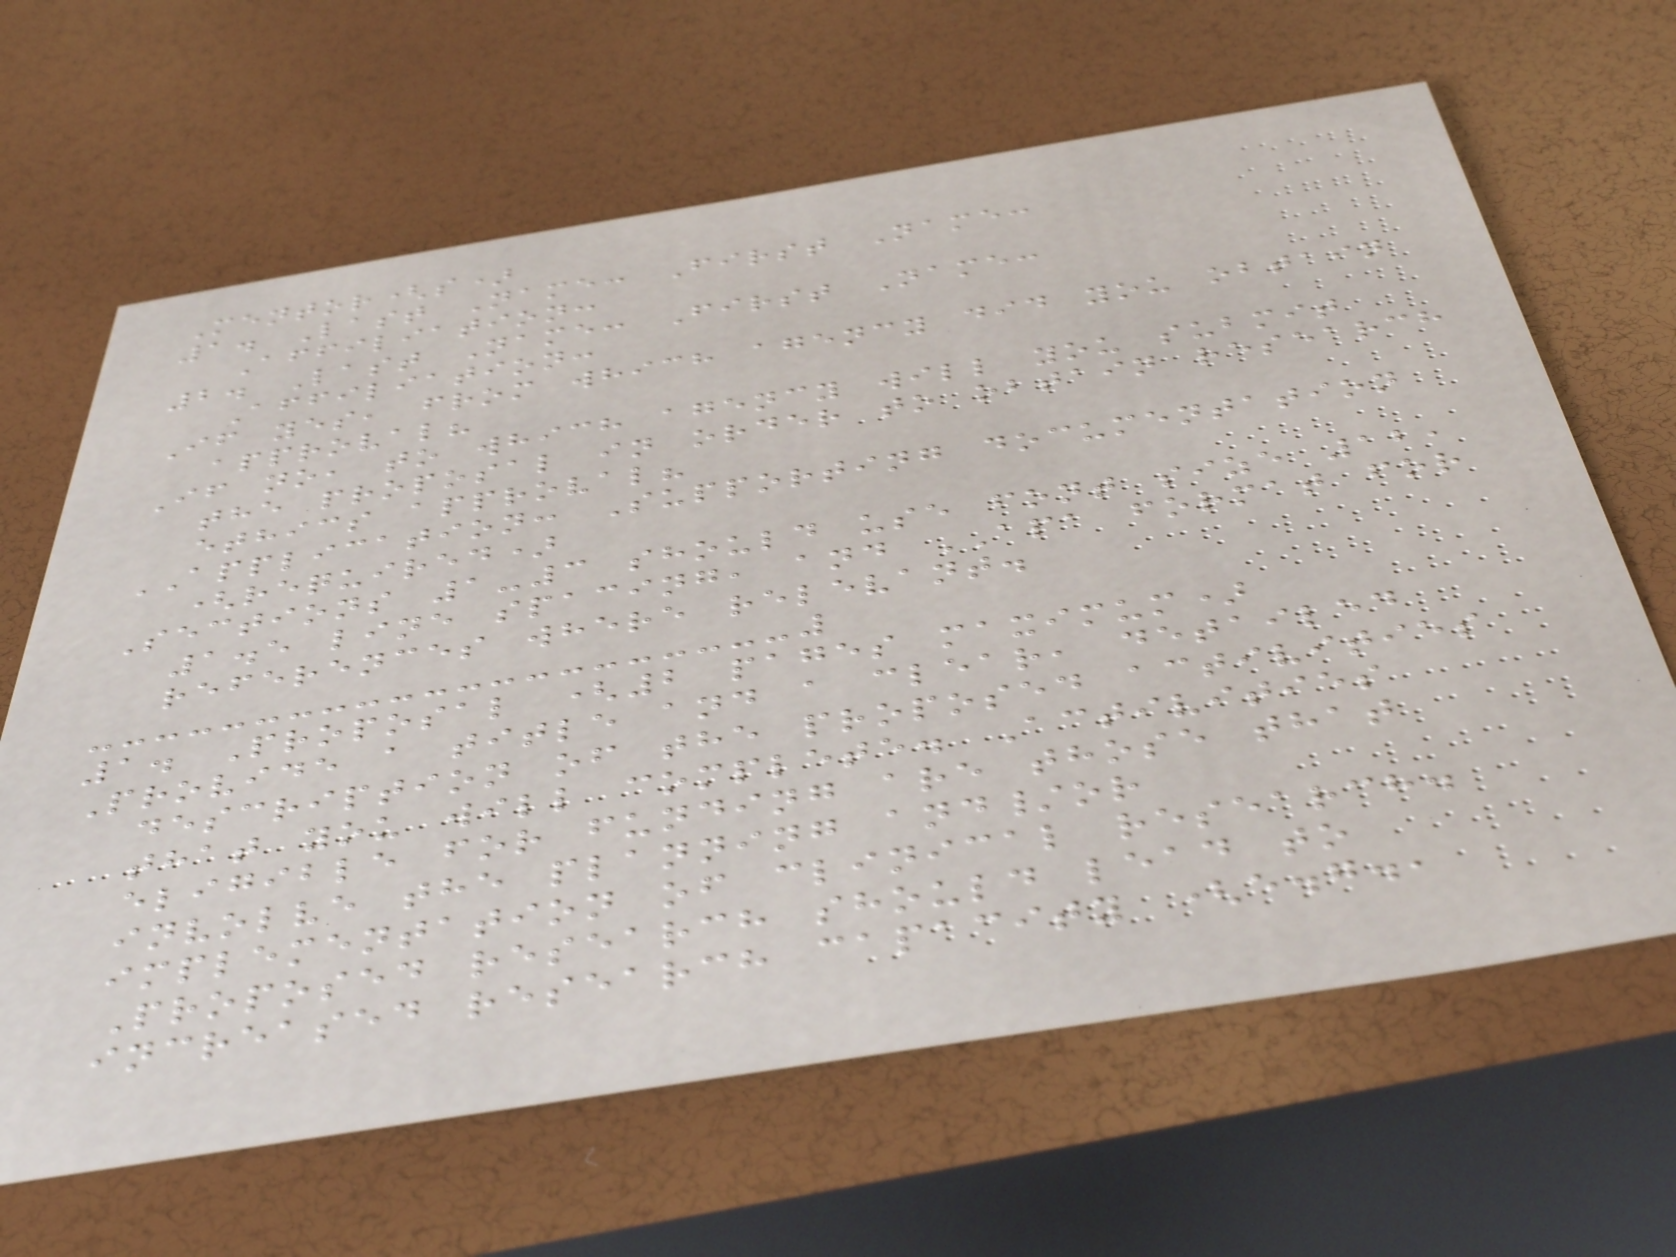Mentor(s)
1. Last Name: First Name:
Affiliation:
2. Last Name: First Name:
Affiliation:
If yes, from which agency did you obtain
approval?
If no, to which agency will you submit
the proposal in order to obtain research
ethics approval?
APPLICATION: Supporting documentation
(required)
Sections 1-3 should use font size 12,
1.5 line spacing, and APA format for
references where relevant.
1. Proposal (2 pages maximum)
Provide a title and a clear, detailed
description of the proposed activities
that you will complete. Activities
eligible for funding are those that
involve the planning and/or
implementation of clinical research.
Proposed research should lead to
increased research capacity (e.g.,
